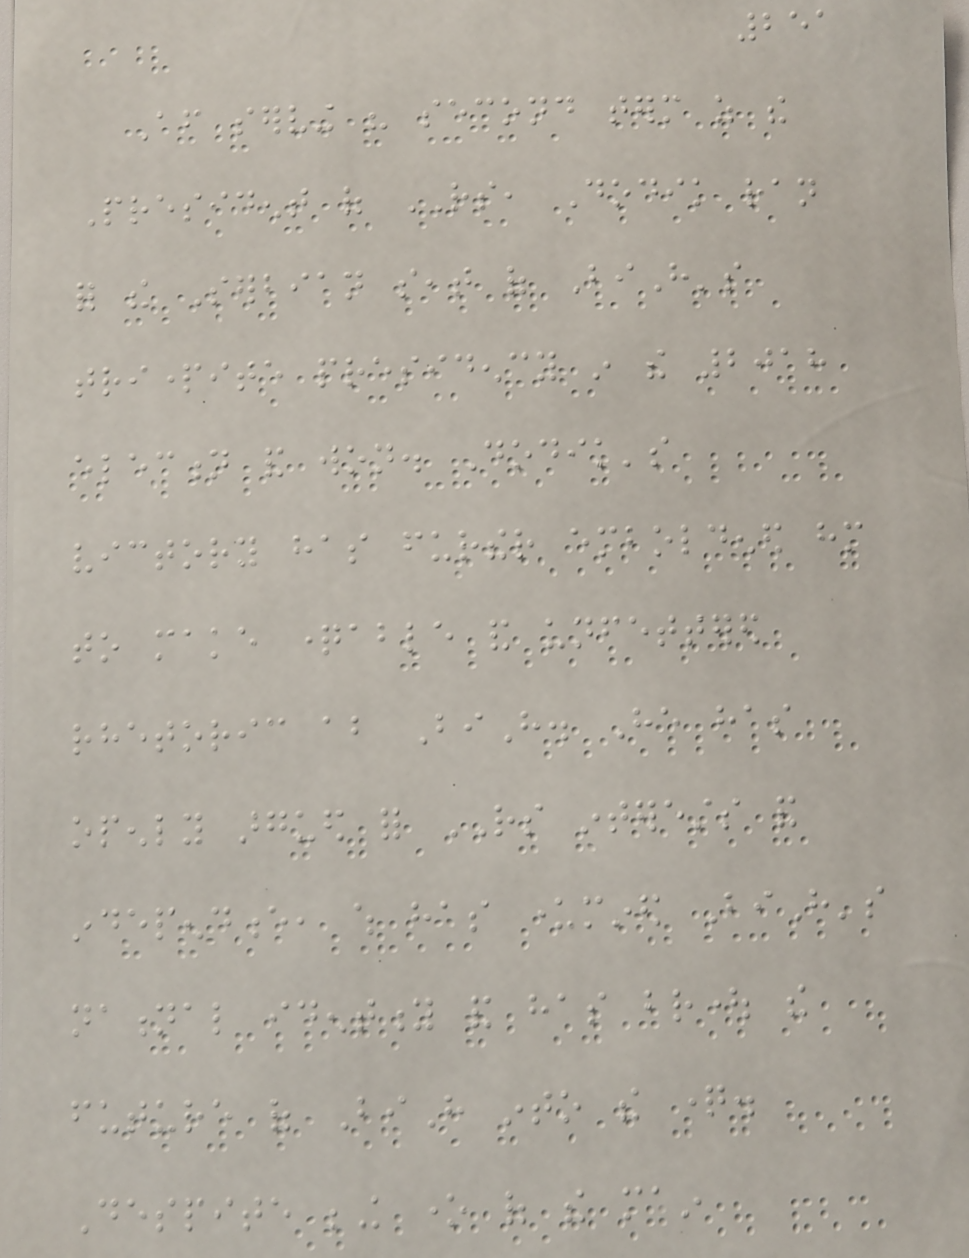251
After serving his second term as the
President of RS, Dodik ran
for the Serbian seat of BiH's
tripartite presidency in the 2018
election and won. Dodik's
victory has further emboldened him
to make questionable and unfettered
rhetoric about BiH. He has
openly argued for RS interests and
independence, which has undermined BiH's
national identity and has brought the
future of BiH into the question.
Despite being one of the main
